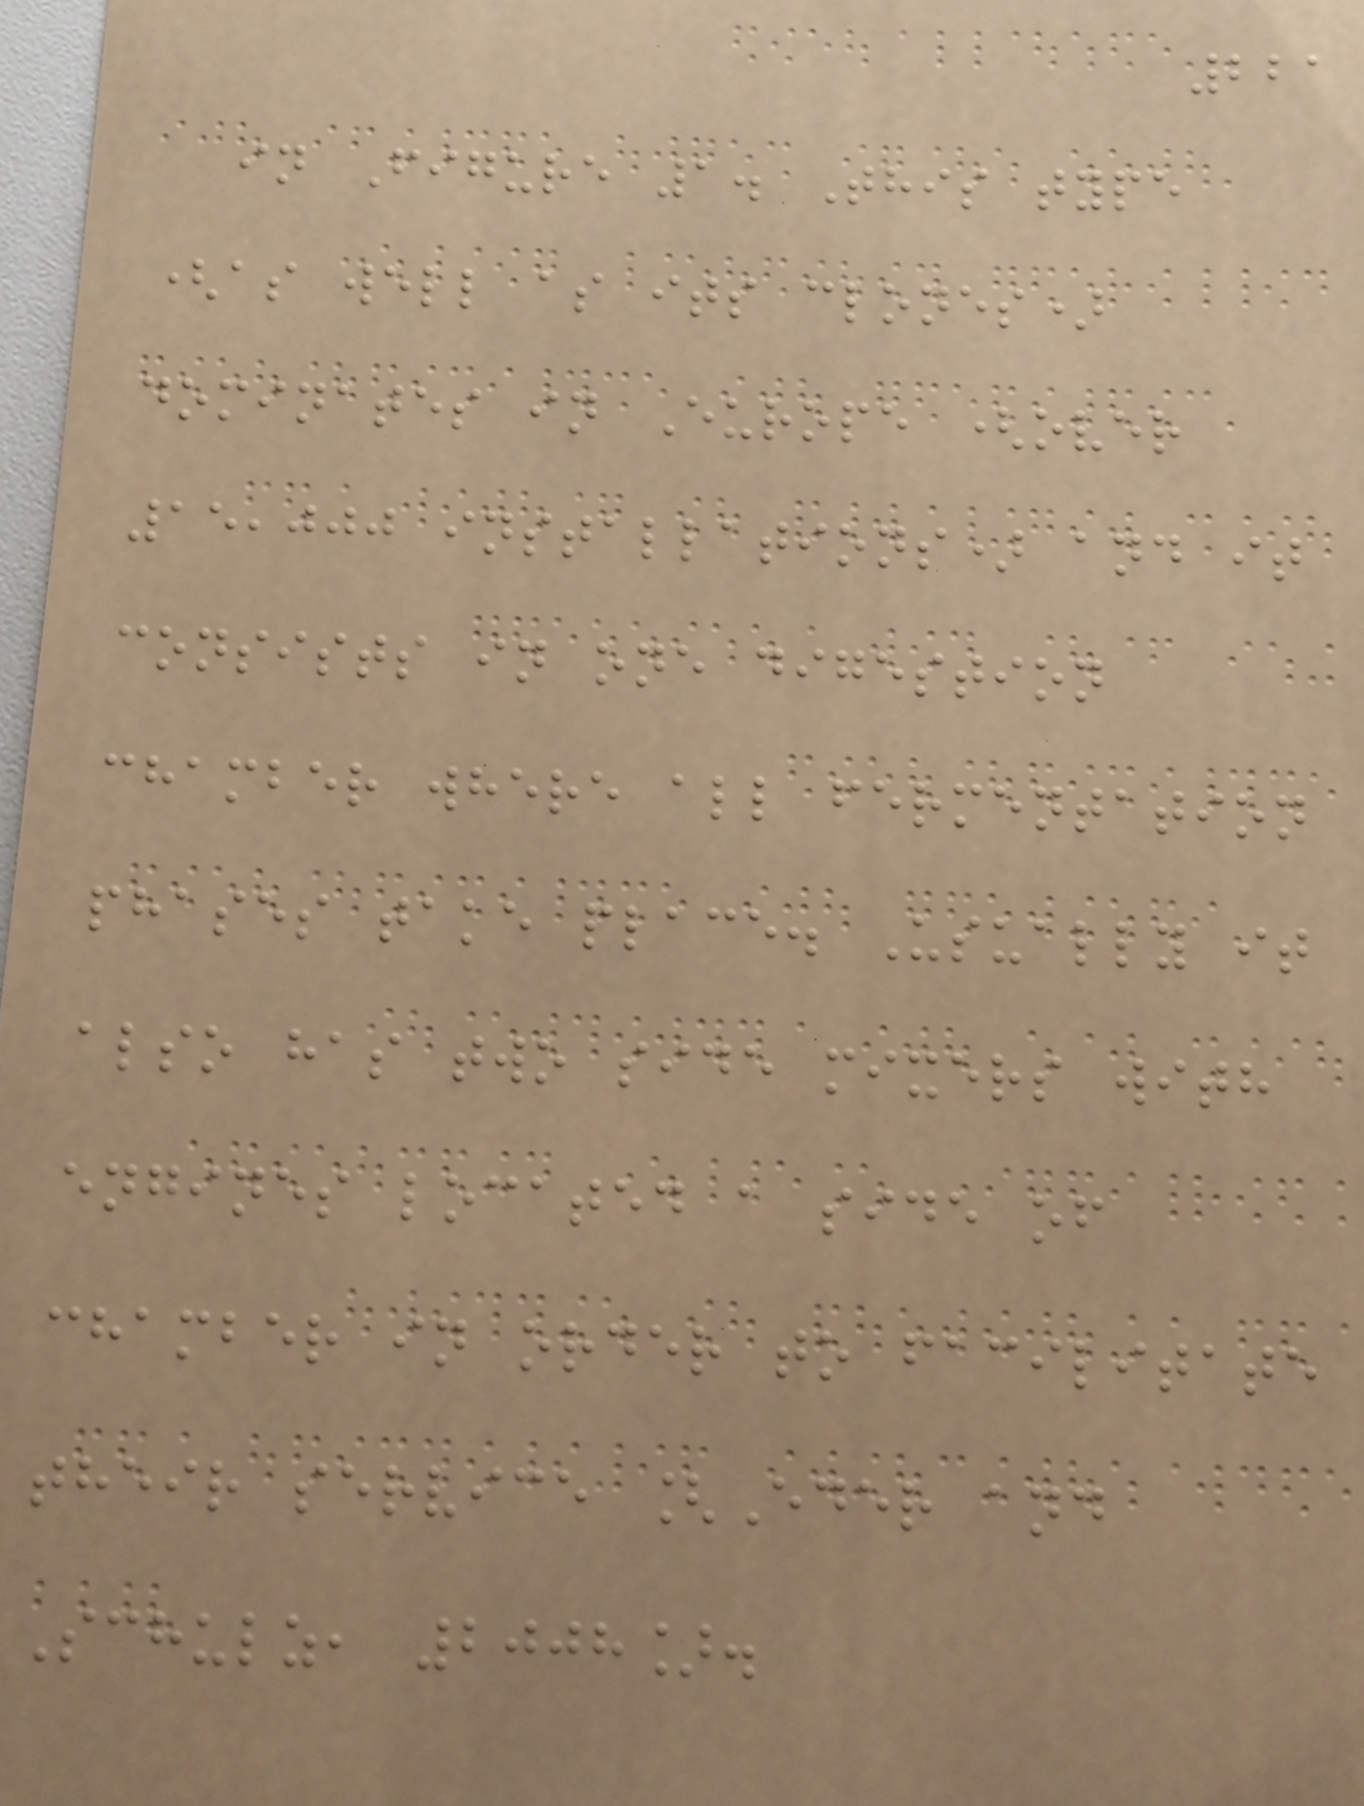221
in Figure 1. This type
(as well as its clones)
dominates in Europe (over
15,000 installations) and it
consists in one digestion
chamber where all fermentation
phases take place. Usually it
also has two side mixers with
engines located a side of
chamber in order to facilitate
their service [Eder and
Schulz, 2008].
